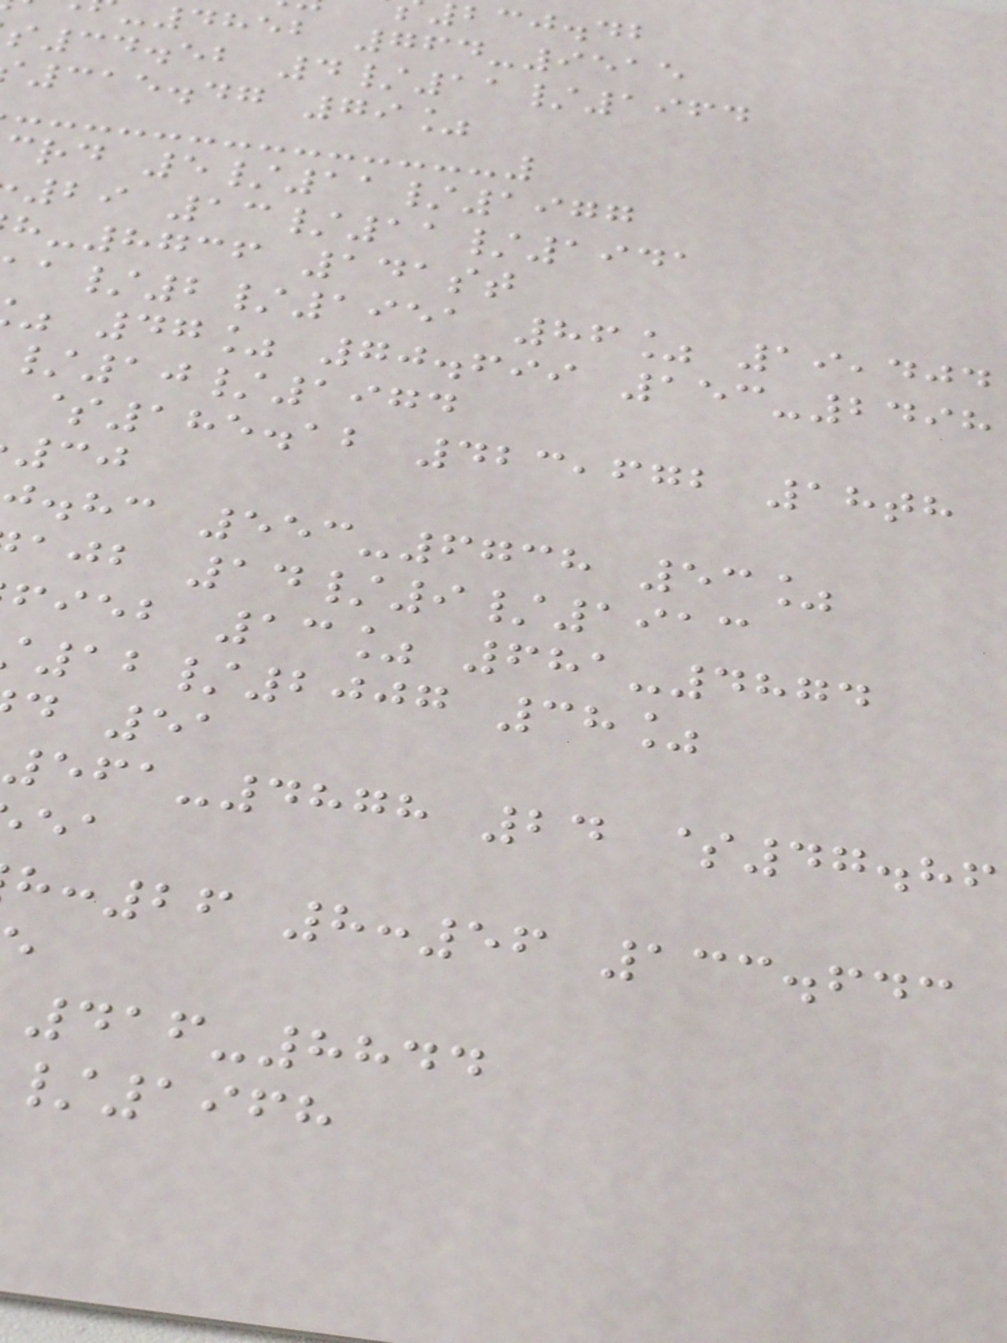bcj.db
4852 764-9515
34.52 4/11/1964
315.47 79%
crd 5/11/1977
29 13/11/1941
-8736 141st
/2/1951 86% 19,404
47% 70.699 153-2498
/10/1974
$185.12 423,672 18th
.hc 553-6738 53%
ajb 14/9/1913
fieb 13% 681-4874
12/2007 38%
d 51
561-4878 24 $47.86
:26 8:56 133.643
416-8844
/1968
